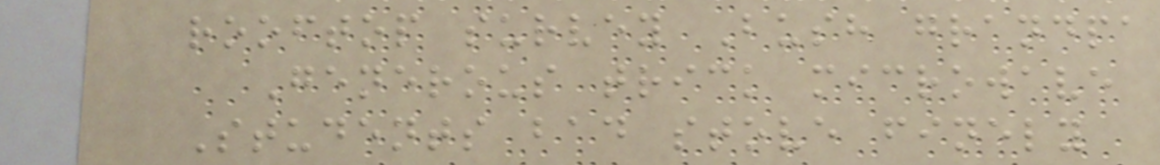rooftop survey Bush grandpa
Generous trick microwave
Students bad stove finely
